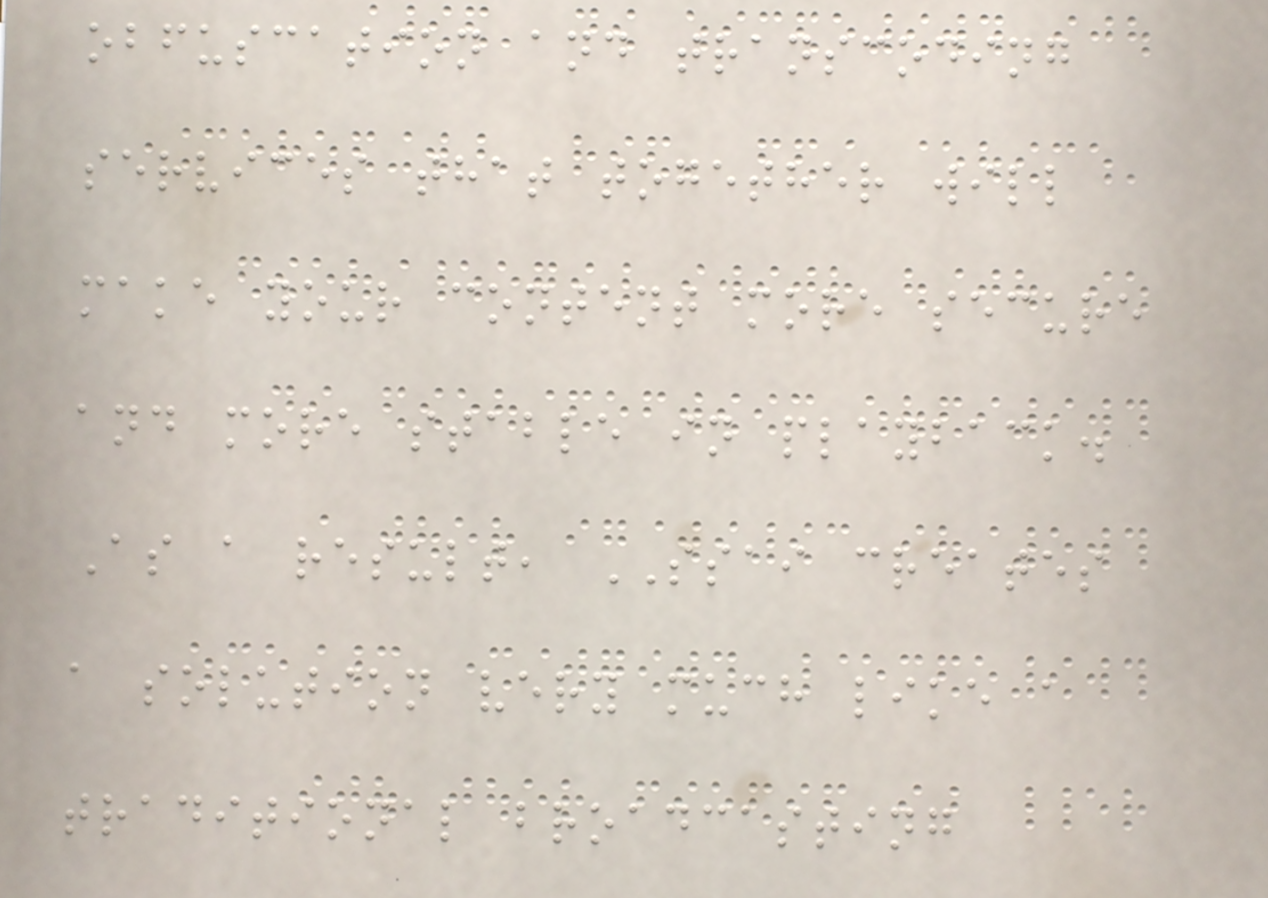obfuscation and transcoding
services that together will
make your content more secure
and more stable in playback.
As a result, SSAI creates
a solution very much like a
traditional broadcasting
